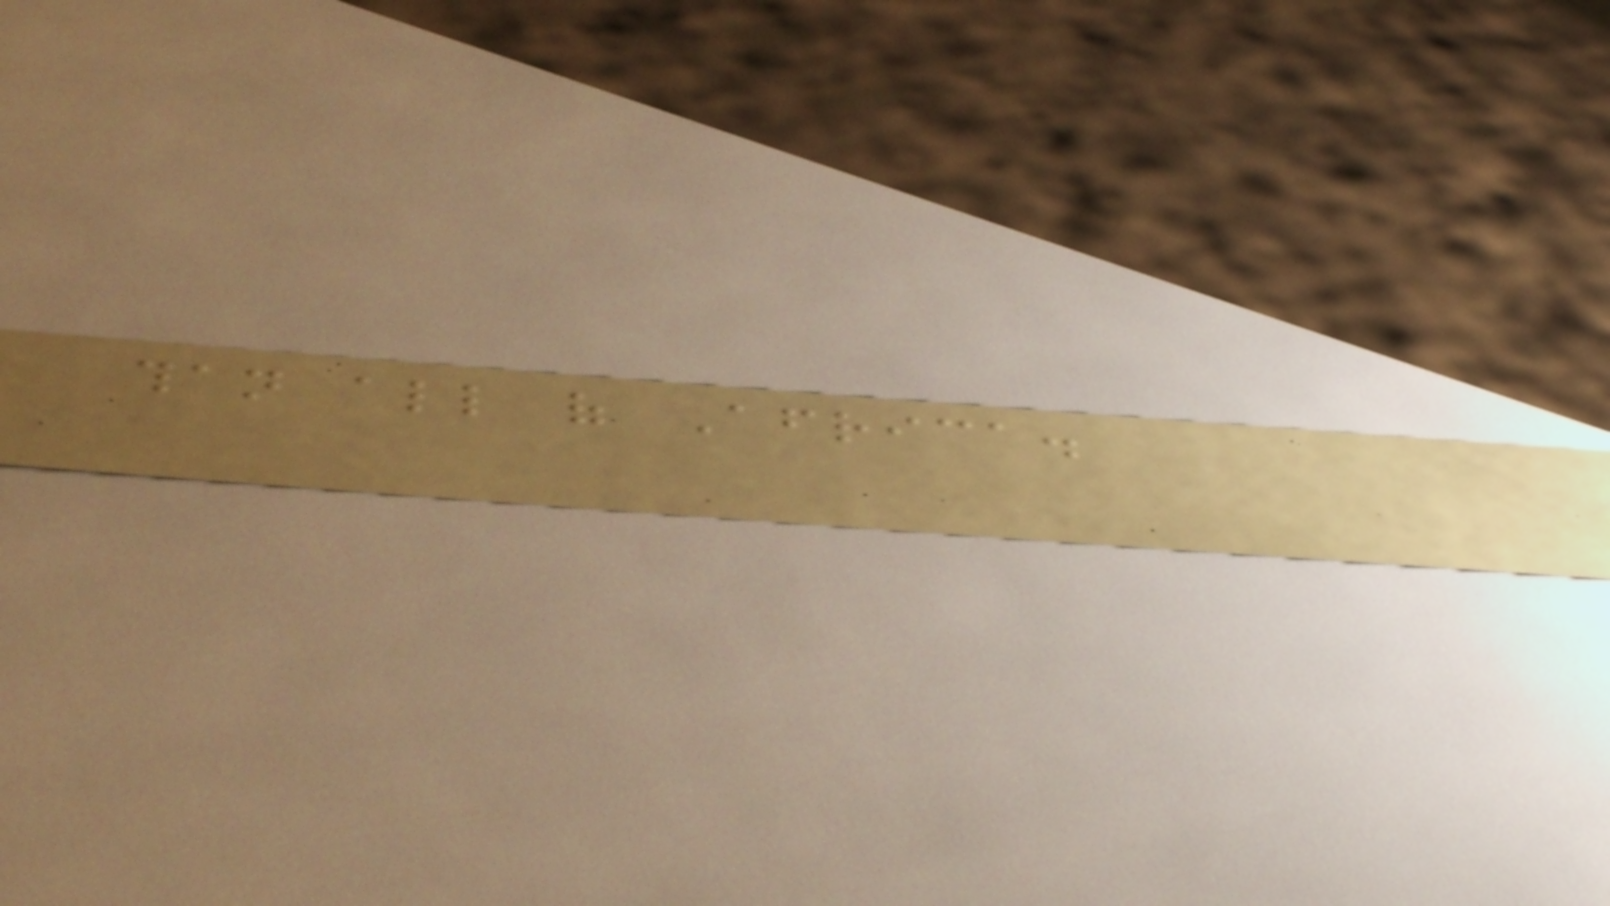than all of Africa.
